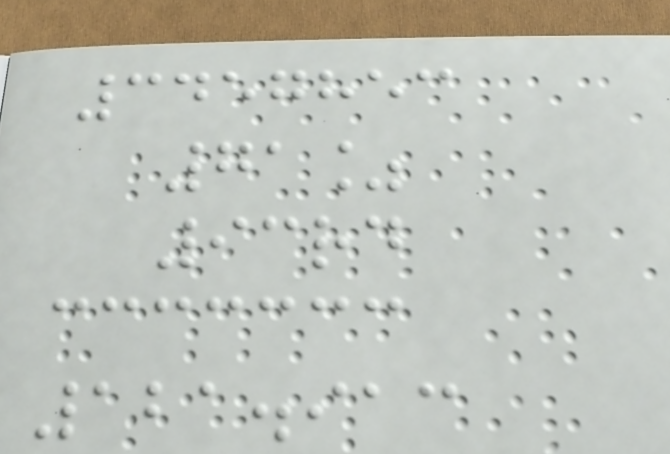3457853
71%
93rd
121.913
